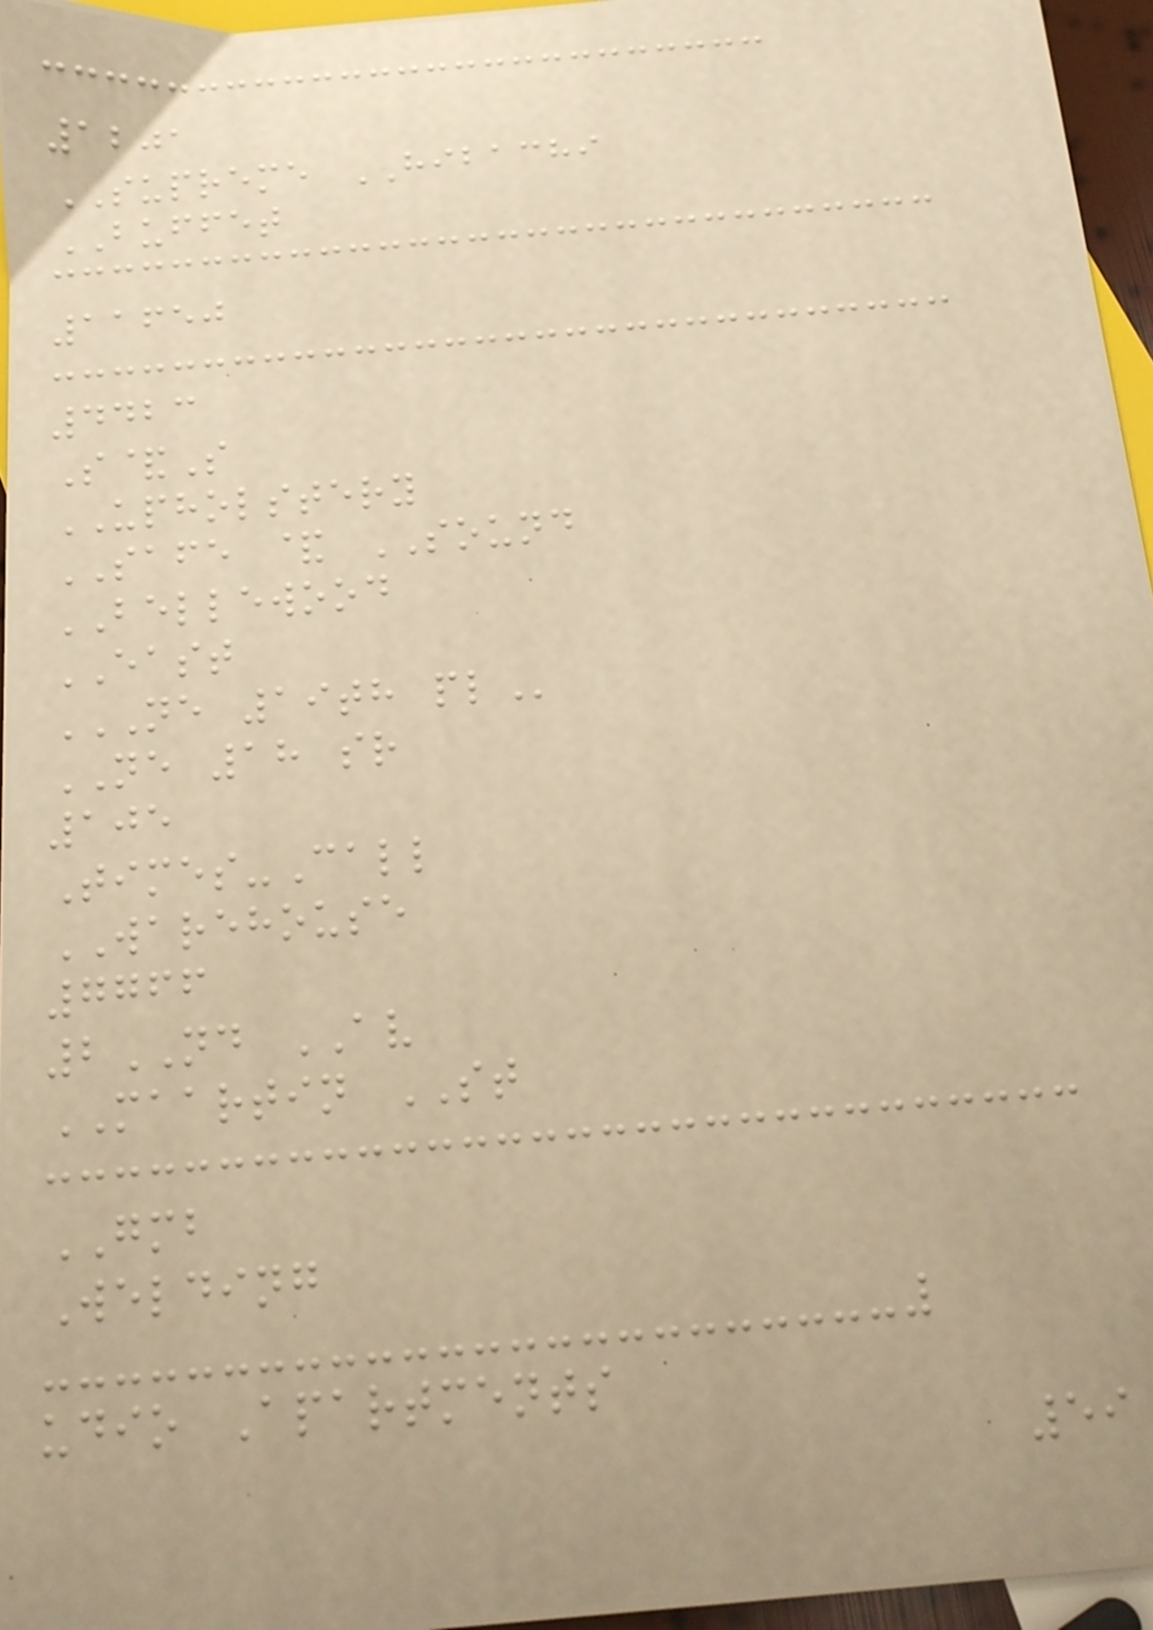1201
SUPREME HIBACHI
BUFFET
11650
4423
S&S
UPHOLSTERY
SAFE & SOUND
BELLEWOOD
EAST
NE 19TH PL
NE 18 sr
105
Times-Call
WAREHOUSE
7766
2ND AV
MAARTIN ST
GMB
Welding
udio Apartments
59
